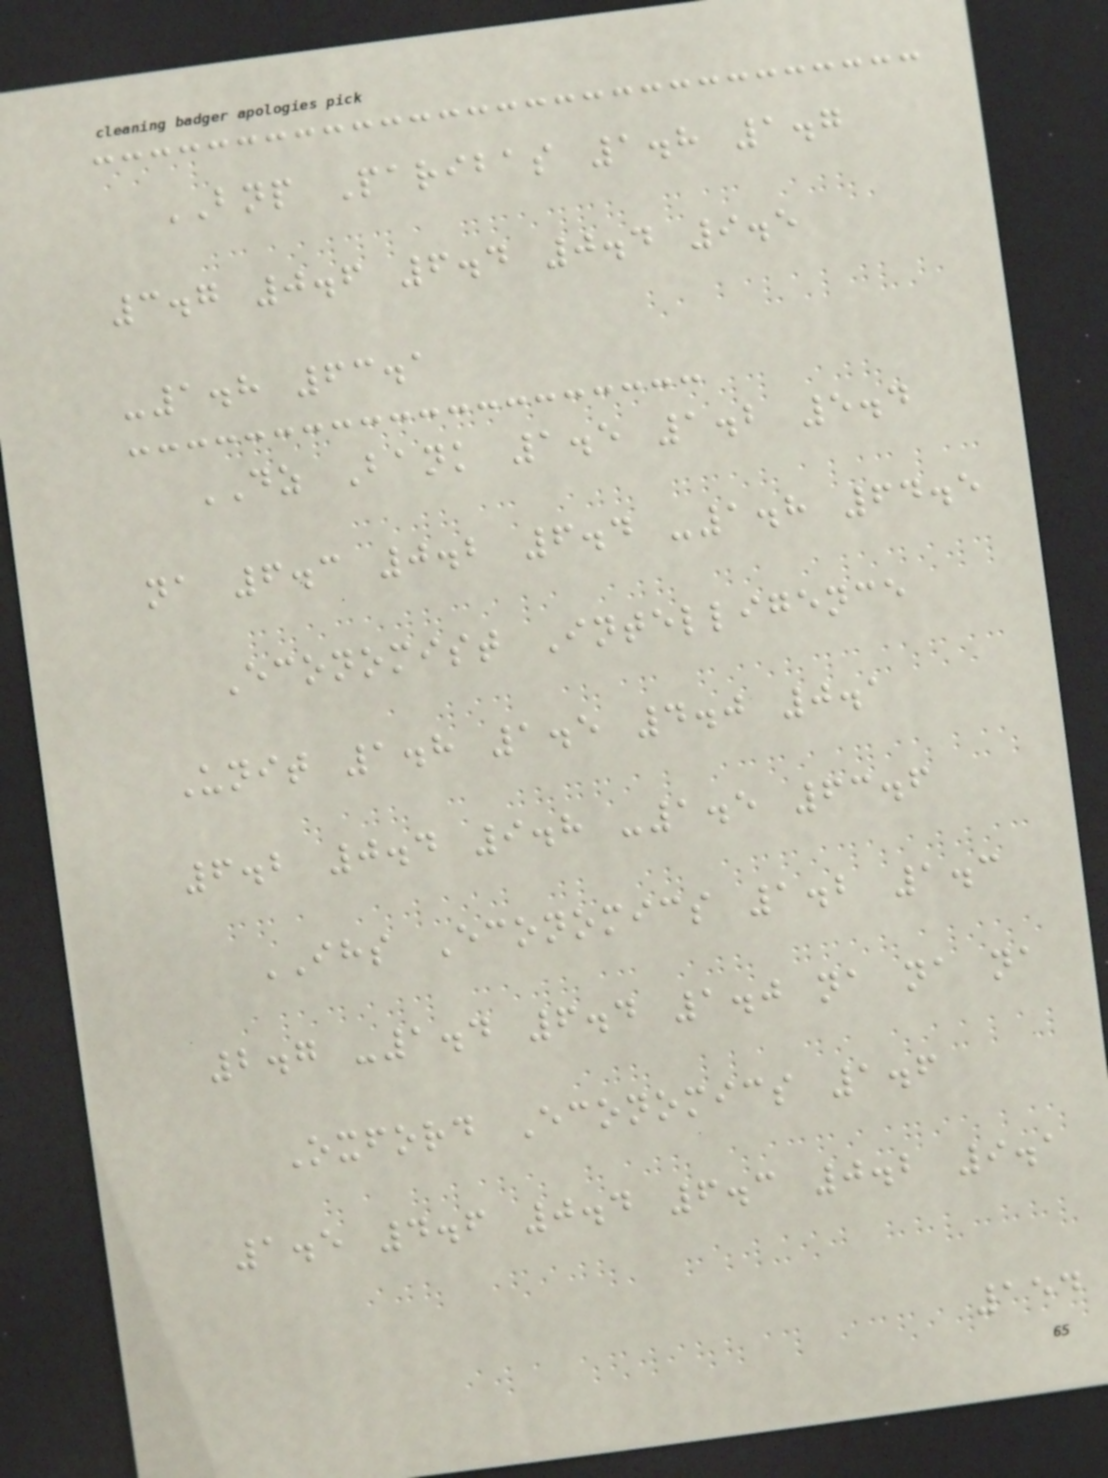BNP Paribas 1.8 1.7
3.7 0.6 6.4 0.4 9.5
-1.8 63.1
DZ Bank 1.5 1.2 5.4
na 6.3 0.2 6.4 -1.8 64.5
Economist Intelligence
Unit 1.8 1.5 4.0 0.1
6.2 0.4 9.8 -1.5 63.6
IHS Economics 1.2 1.3
2.7 -1.4 6.4 1.0 na na na
Oxford Economics 1.6
1.5 4.6 0.4 6.3 0.2 9.1
154
